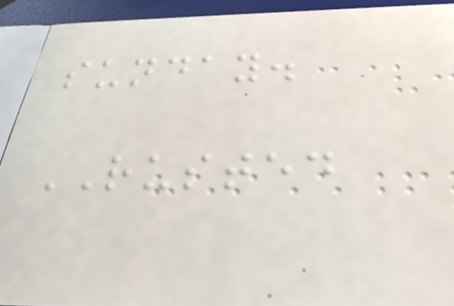sunday.
RUSTED
